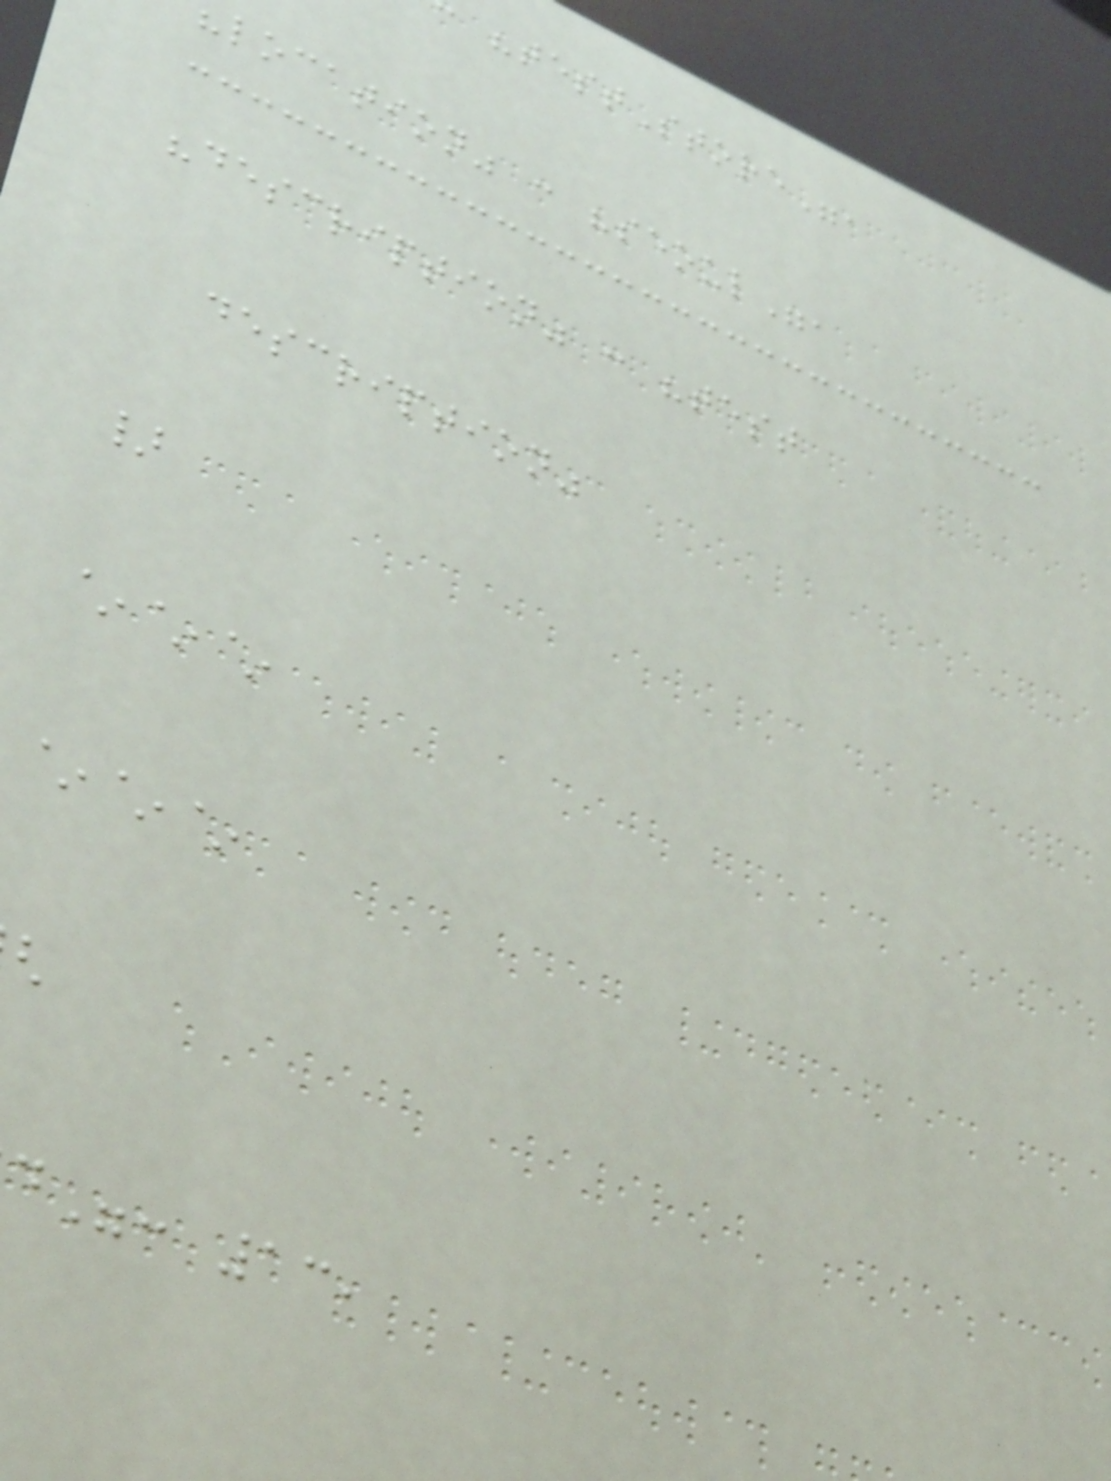"testStore",
location" : "seoul",
"description" : "test
description"
}
~~~
~~~
d": 13,
